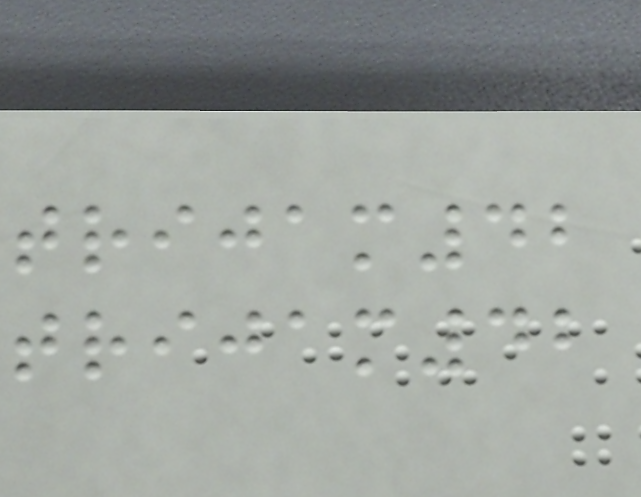trijam42
trijam42
